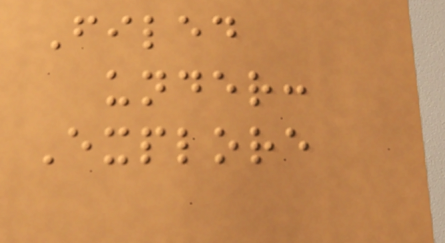Filed
under:
Explore
